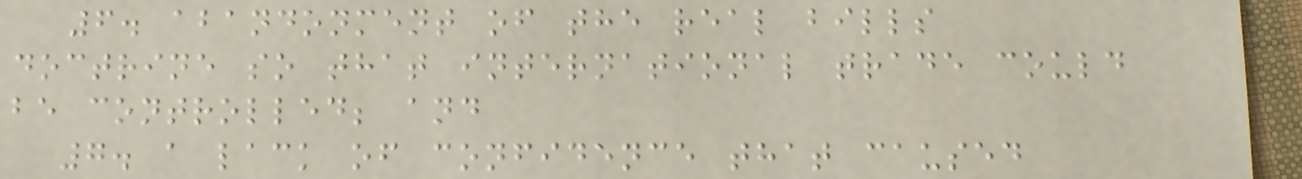6. abandonment of the real bills
doctrine so that international trade could
be controlled; and
7. a lack of confidence that caused
